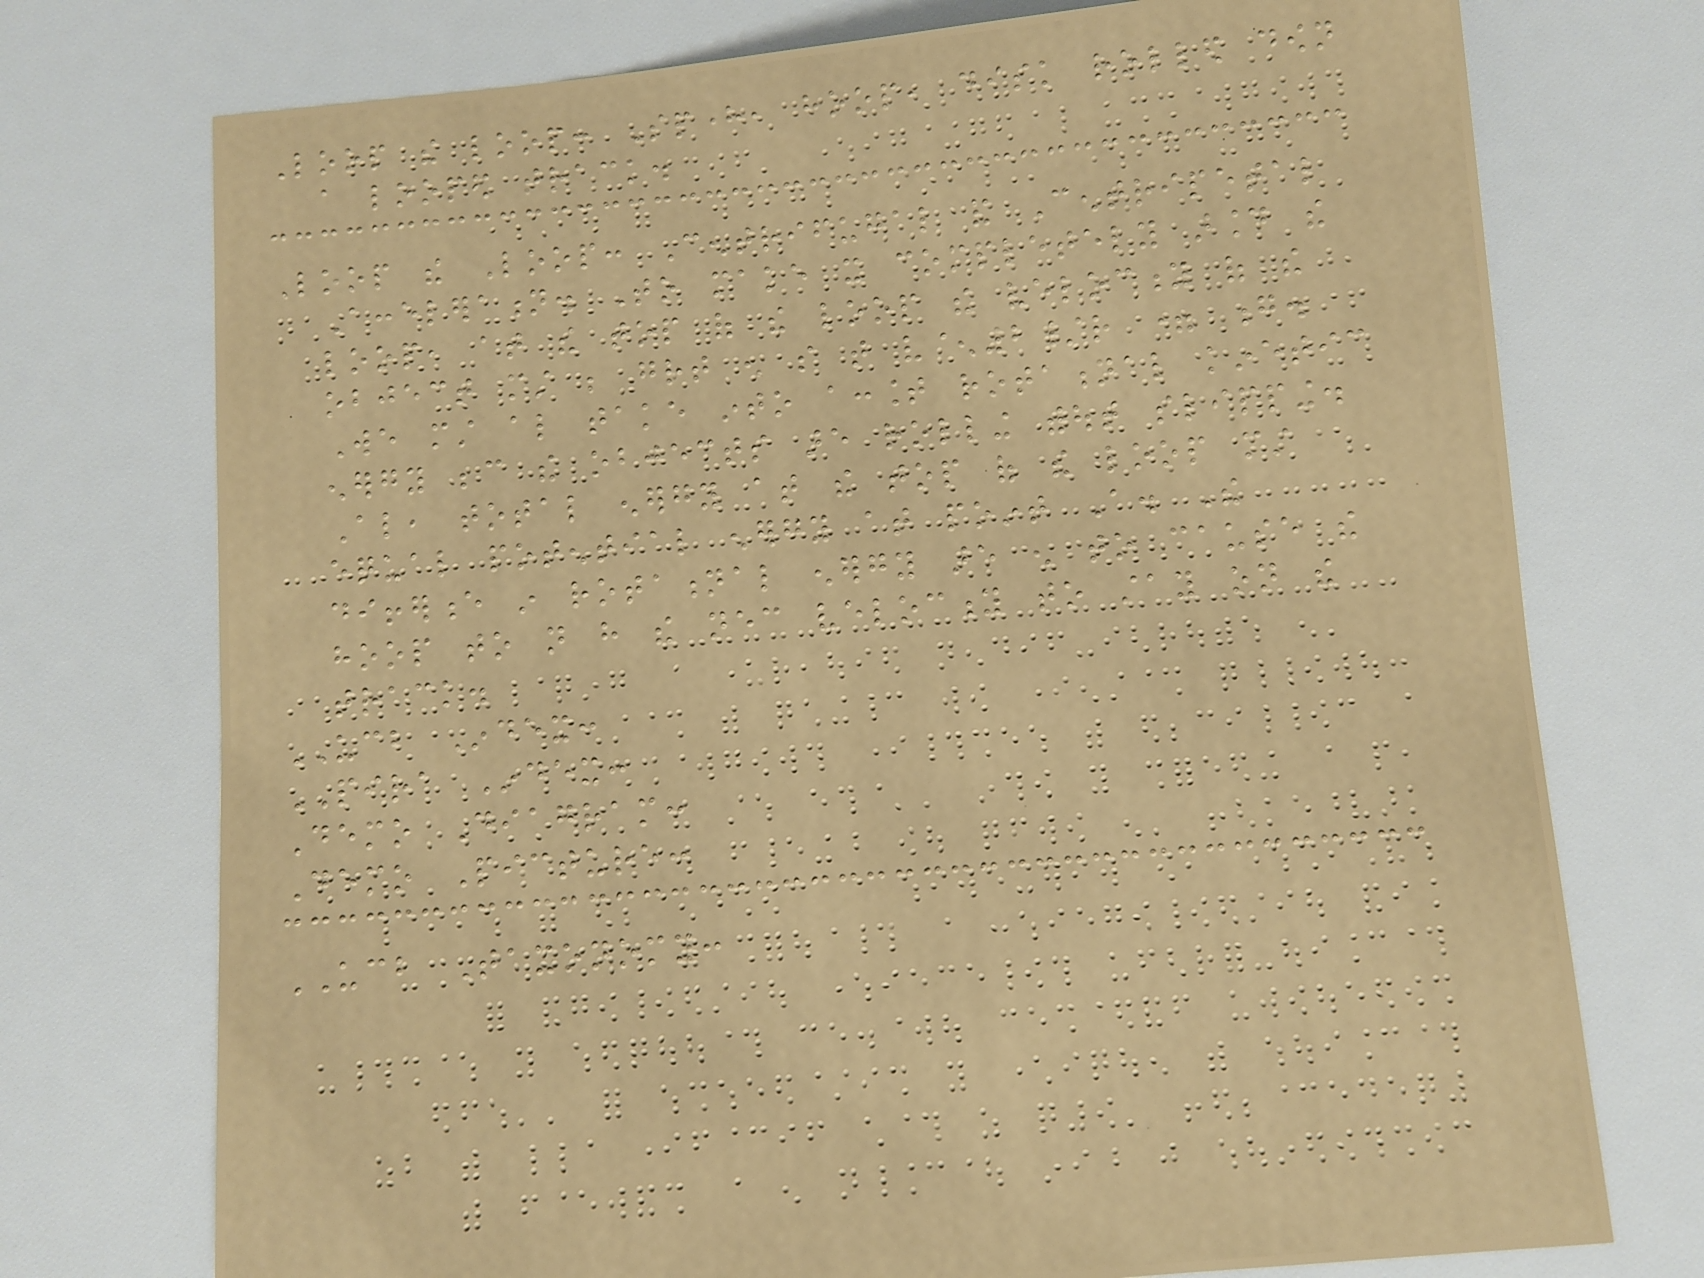Loop the loop: Sphere, hoop, disk rolled down
a looped track.
Loop the Loop: Centrifugal and Centripetal
Acceleration. To make it completely around the
loop, at the top of the loop the velocity of the
object must be great enough so that v^2/r = g.
We must also take into account rotational kinetic
energy because the objects are rolling without slipping.
Also, total energy at the top of the loop must
equal potential energy at point A. The
difference in rotational energy are enough to cause the
hoop to not have the necessary velocity to stay on the
track.
UCB Index:
PIRA Index:
Demo Diagram:
Demo Picture:
UCB Taxonomy:
